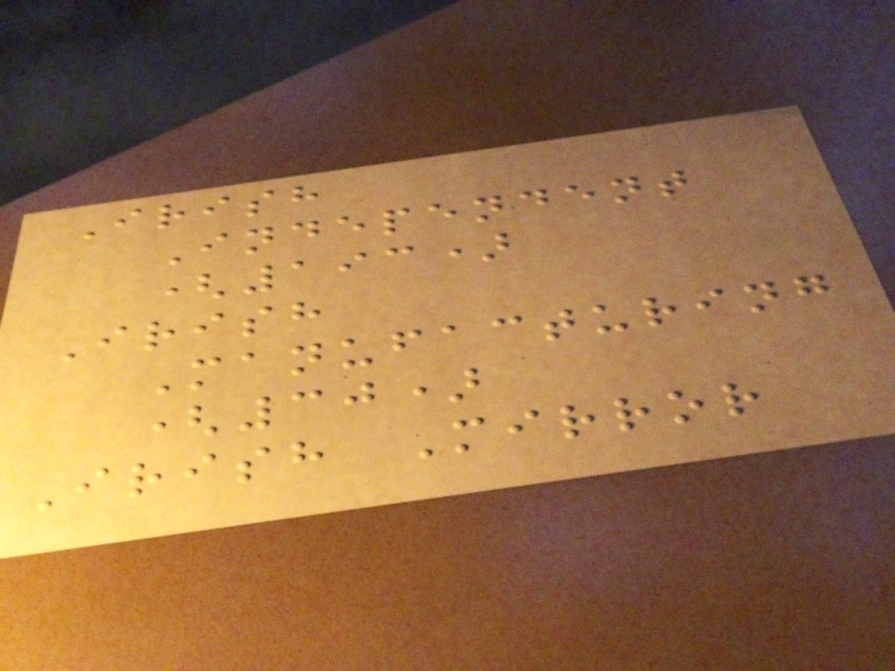Irish
Independent
(193)
Irish
Manufacturing
(30)
Irish Mirror
